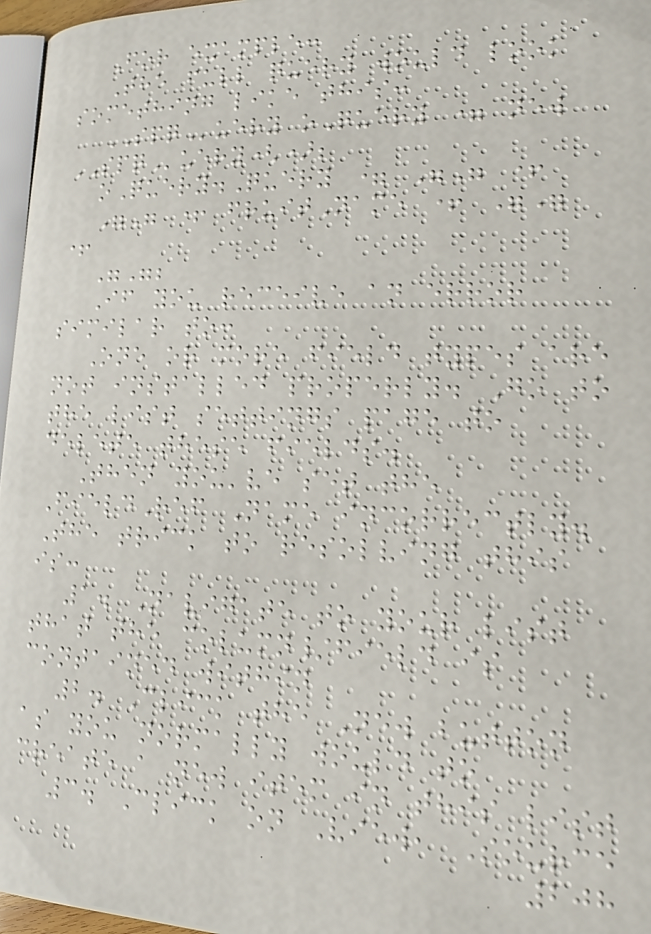For example:
The full query would look
something like this:
SPQuery oQuery = new
SPQuery();
oQuery.Query = "" +
"" + fruitName + ""
+
"";
If you receive an error
similar to:
One or more field types are
not installed properly. Go to
the list settings page to
delete these fields.
Then you've set the
FieldRef Name incorrectly.
The trick to resolving this
is:
1. Navigate to your list
that the column/field is
contained within
2. Click the New button
as you normally would to
create a new item in this list
3. Click on View, Source
208
